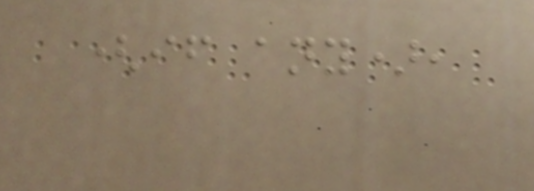(if any),
